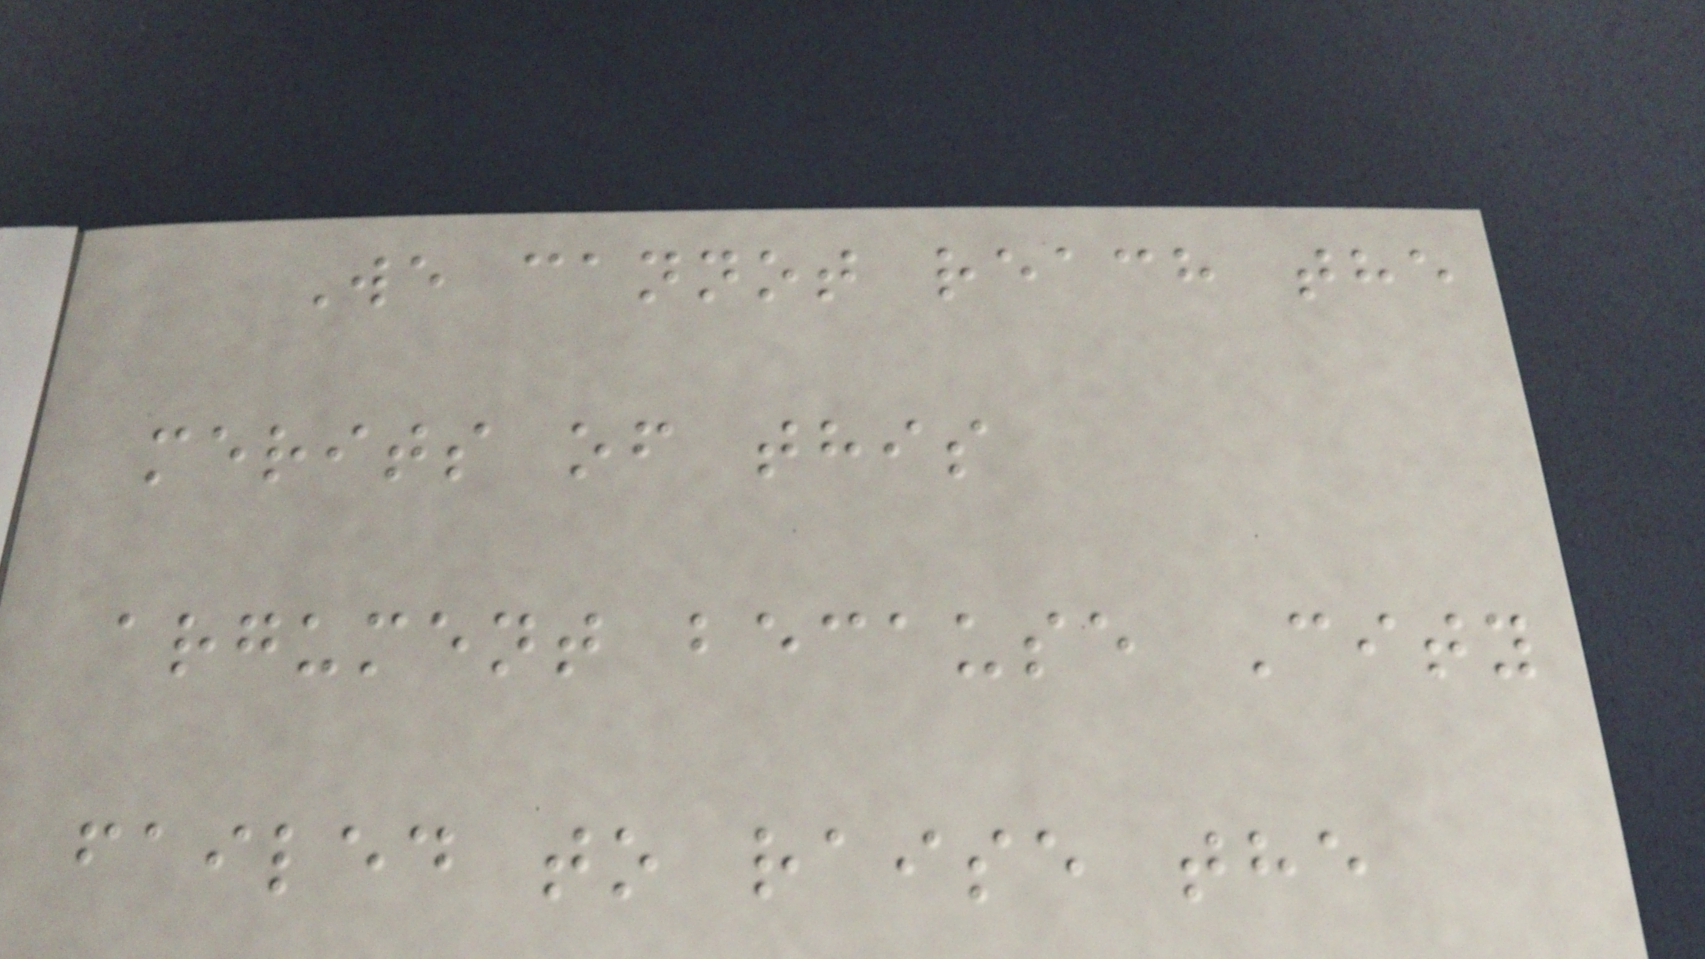We cannot reach the
merits of this
argument because City
failed to raise the
